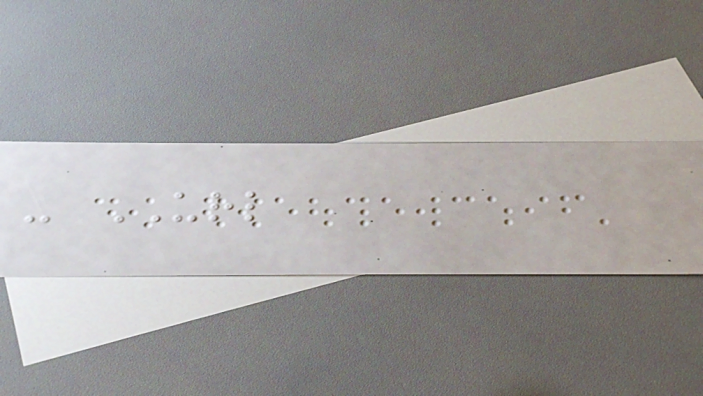- URL
